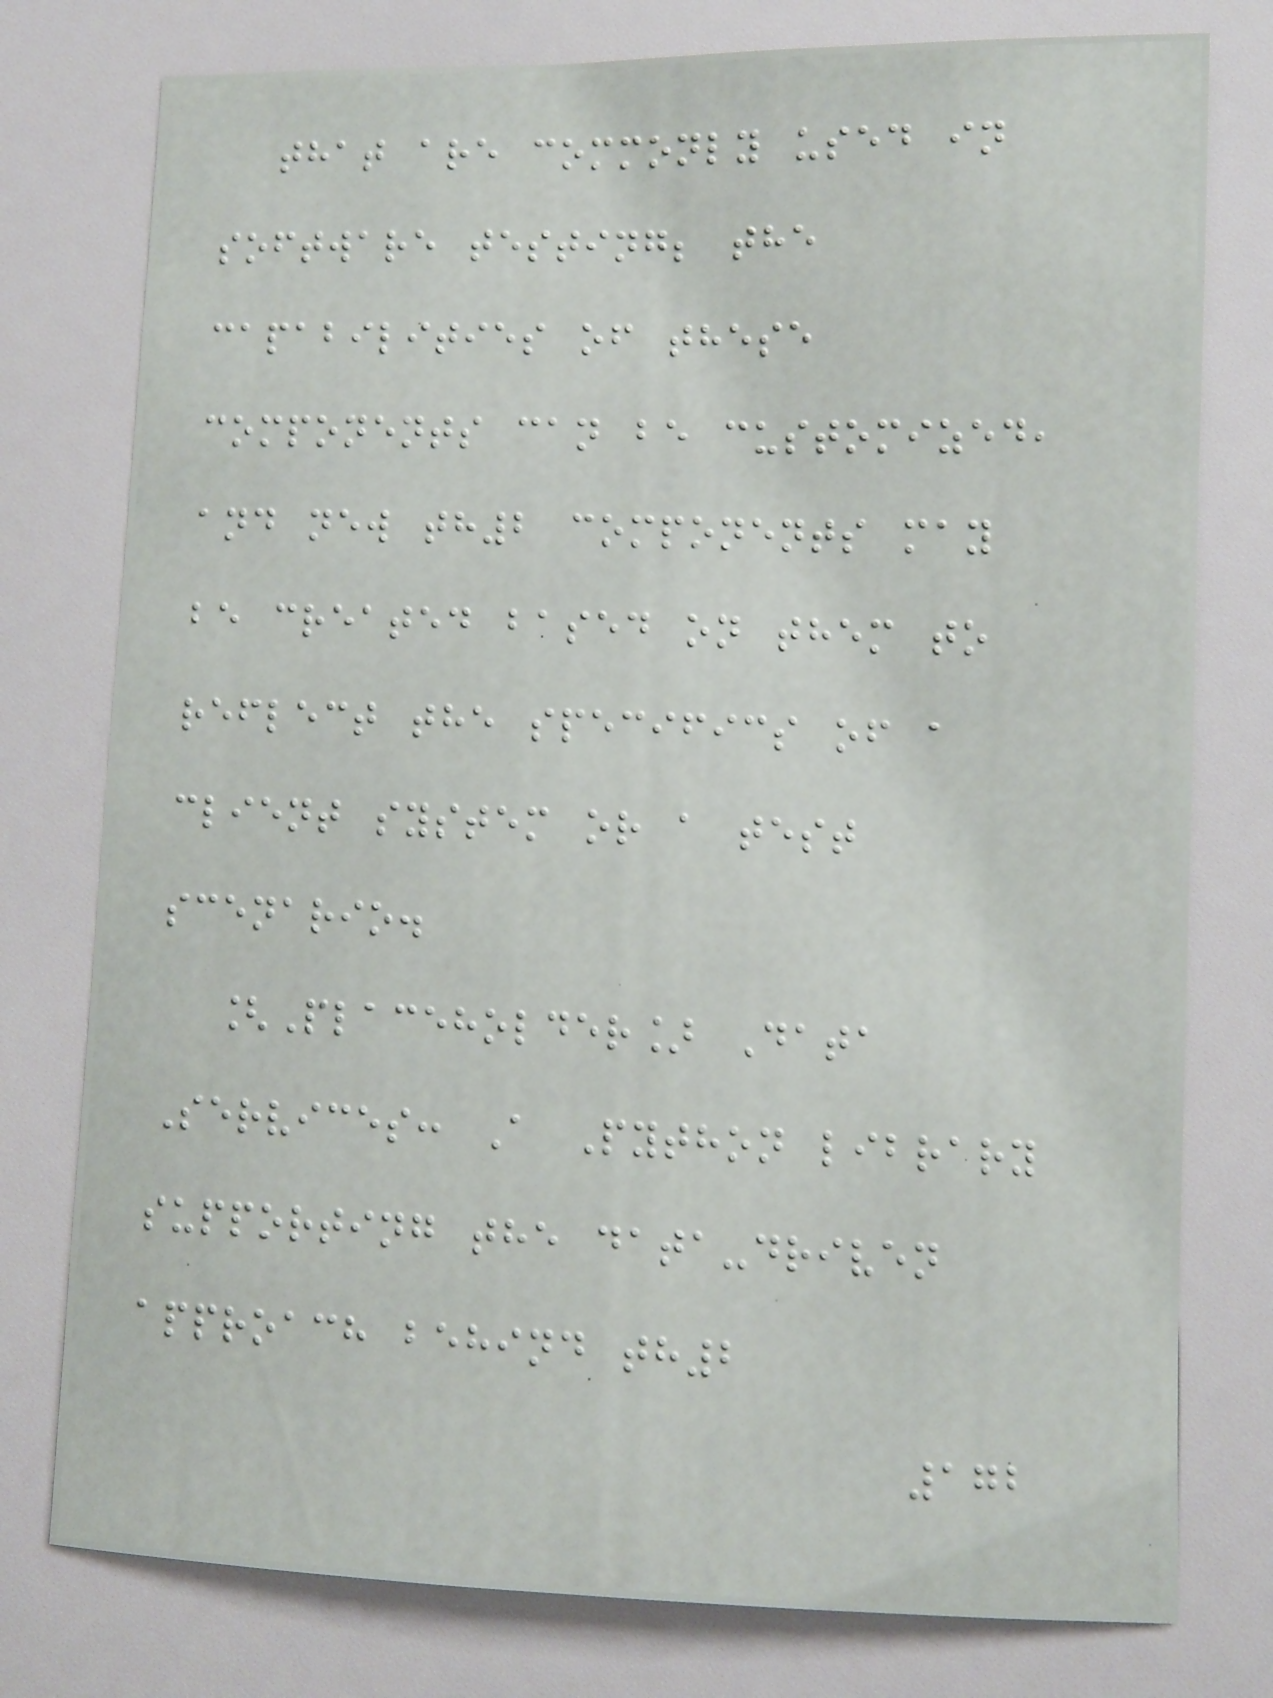that are commonly used in
software testing; the
capabilities of these
components can be customized,
and new th2 components may
be created based on them to
reflect the specifics of a
client system or a test
scenario.
[Placeholder] Data
Services: A Python library
supporting the data-driven
approach behind th2
172
